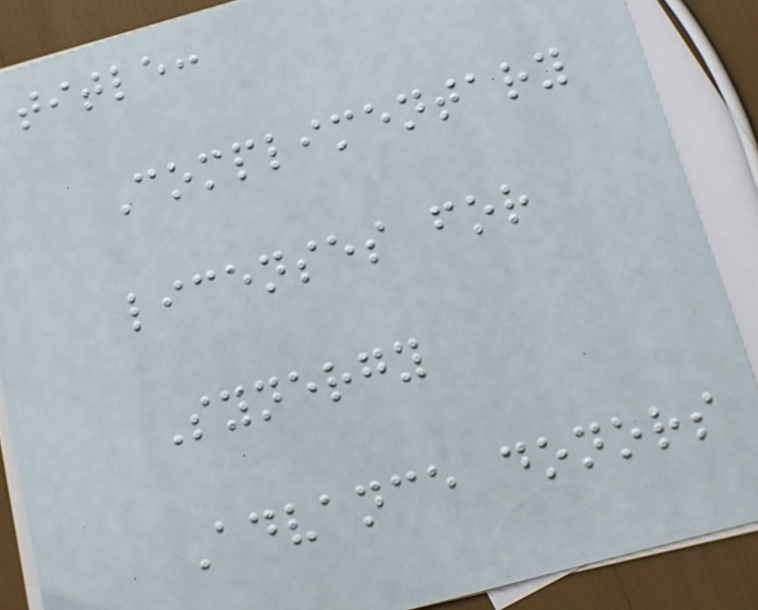title:
Complimentary
licenses for
Synergy
Advance donors
